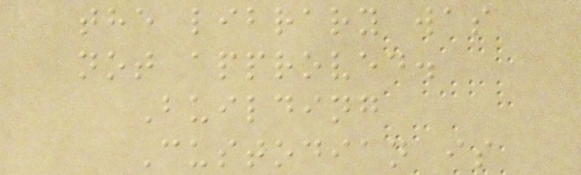the library was
not approved.
Building
Custodian is
